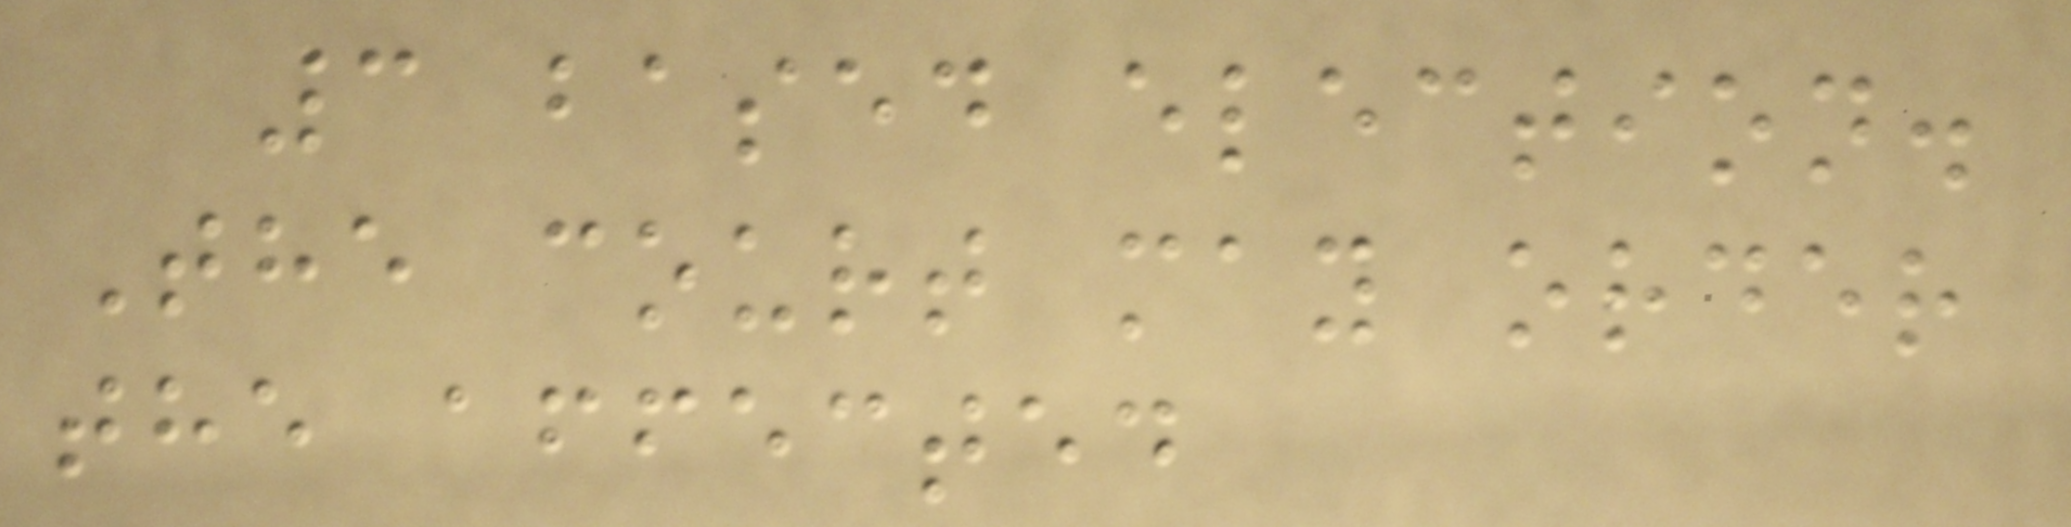3 based election.
The court may order
the affected
